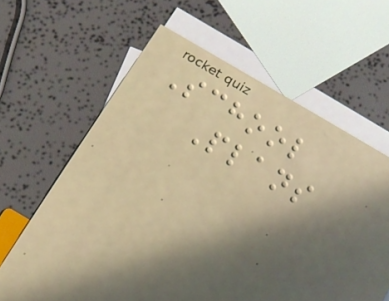School
Plans
